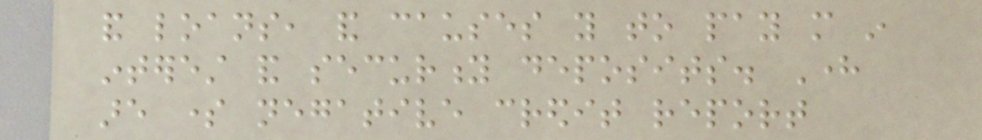and loans, and causes you to pay more in
interest and security deposits. Here
are some negative credit report
